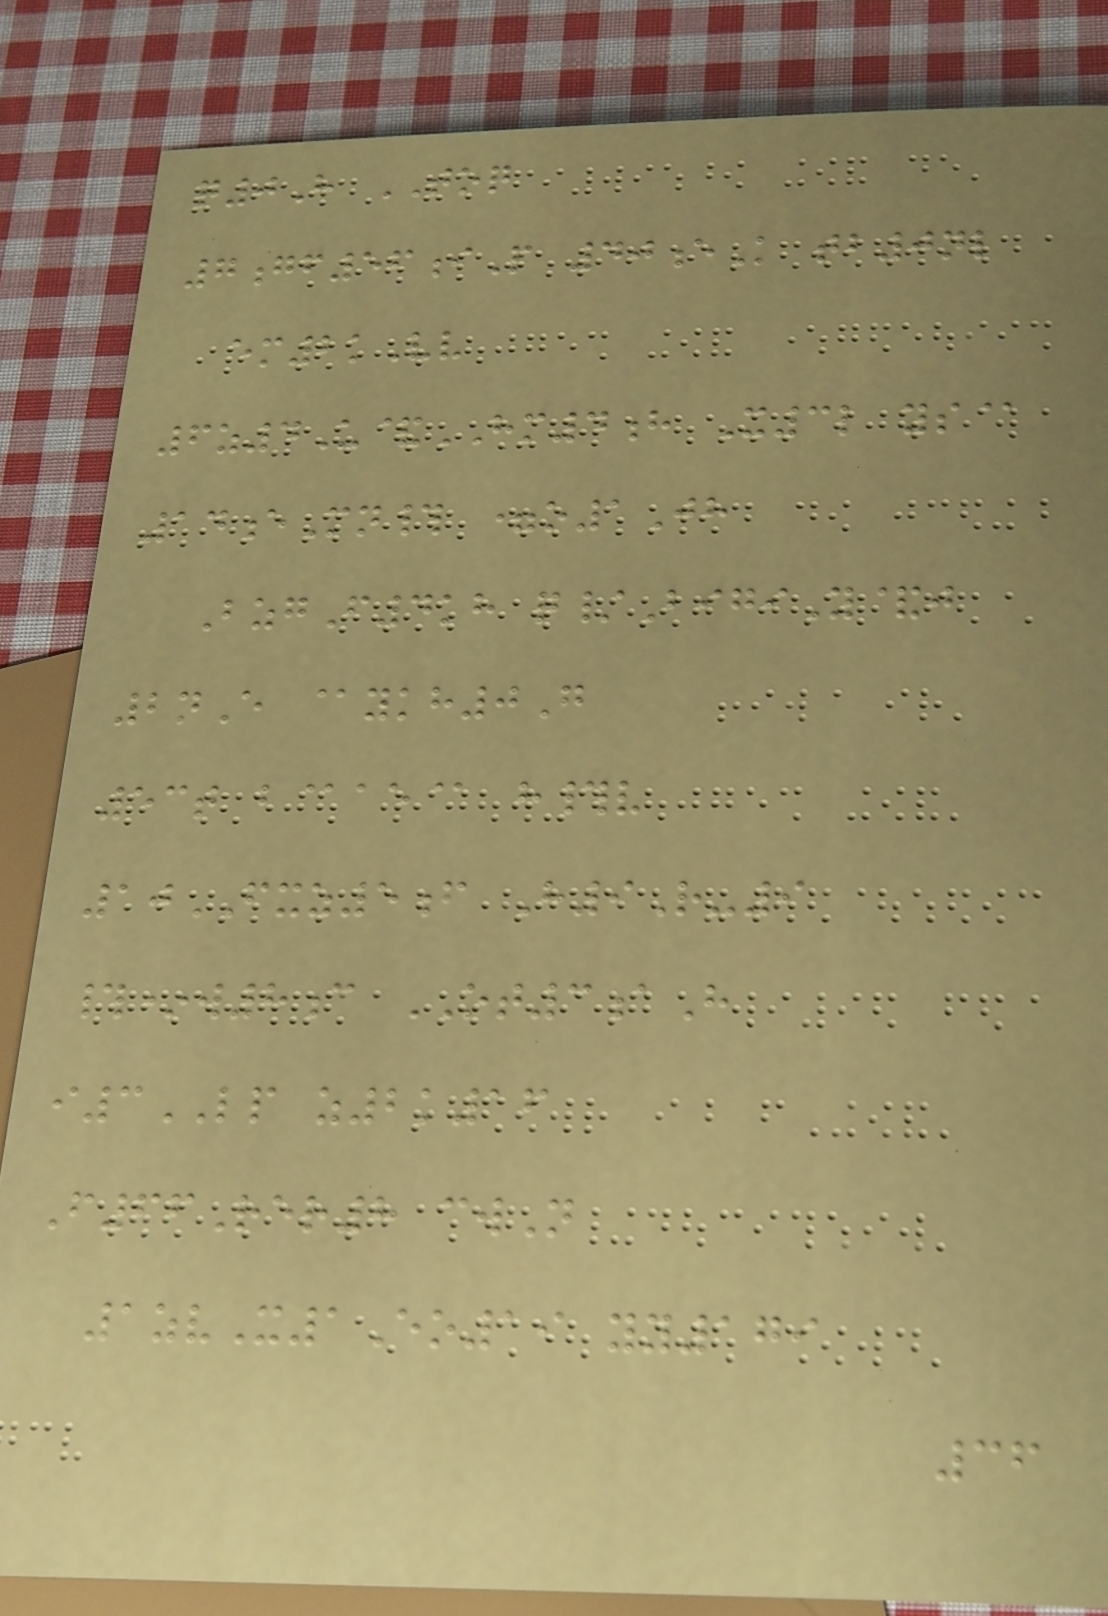q0H TOQ
7gf56iP 40eK tb0nl
em2kVv
6z4U&HM4h X3l ys@
14eMn# =o1Jh
BzgF4kh q/BigiY&j
2nE @ykh0G
53t b@ae@ h#v
10FXZ5f H9R-9
#*w8c OT3aH
i3LP z2k16
F66Rer8 cwN
1zvX1Eo19 yy179
36
